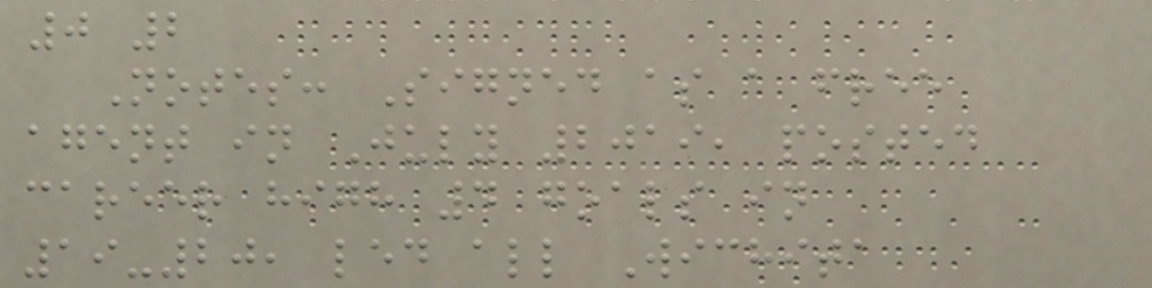0 2
Notes: Signed as a free
agent in July 2019, posted
career high 4 goals in
19-20, led all Wichita
